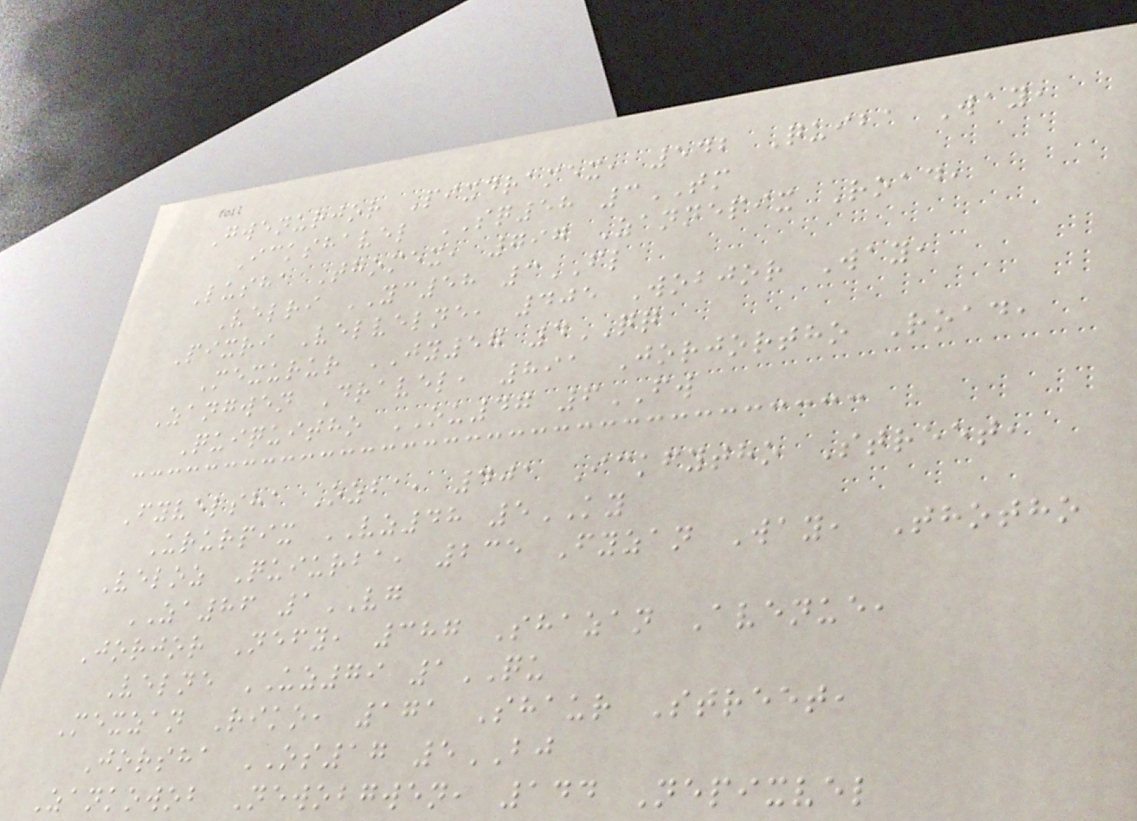Gwenurjor Pixdramex, 542 Quiba Way,
Ickshavel SQ58 3TM
Lusha Thomex, 797 Zannepix Road,
Velri YC58 3FL
Pixri Velvelne, 405 Wobjor Way,
Mexurur JY57 4QQ
Zangwen Dravel, 891 Jorjortho Road,
Quiquitho OU47 6FW
Fyvelsha Ozba, 401 Ickfytho Street,
Ururpix VZ48 5KY
Veloz Quiurba, 235 Fyzan Way, Thotho
ZA86 1VG
Jorjor Nefy, 387 Shazan Avenue,
Velne UZ79 1QU
Mexzan Riko, 171 Shaur Street,
Jorsha OS17 5BJ
Zankowob Newobgwen, 144 Nepixvel
